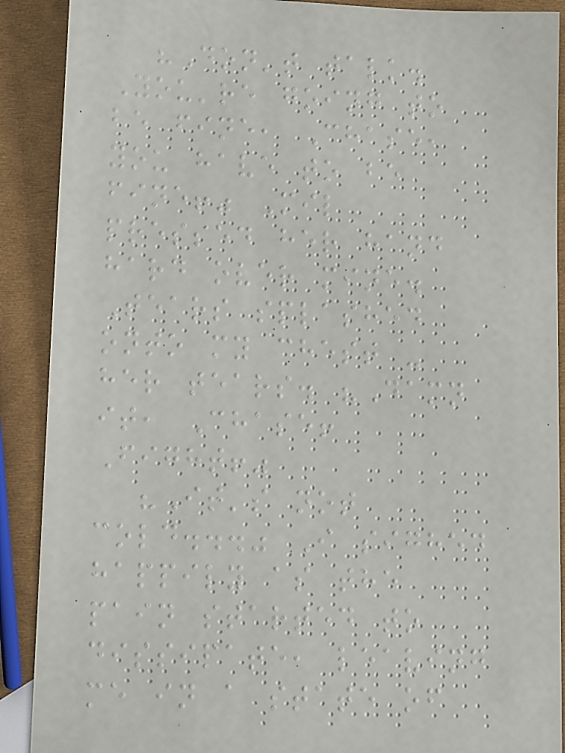"Don't talk.
You're going to
be fine, Chase,
you have to be
fine!" Mil
pressed her hand
hard over mine.
Tears splashed
onto my chest -
her tears. "Damn
it, Chase!
Fight!"
"It's not
cold..." I sighed
happily as the
pain started to
dissipate, leaving
me in a state of
